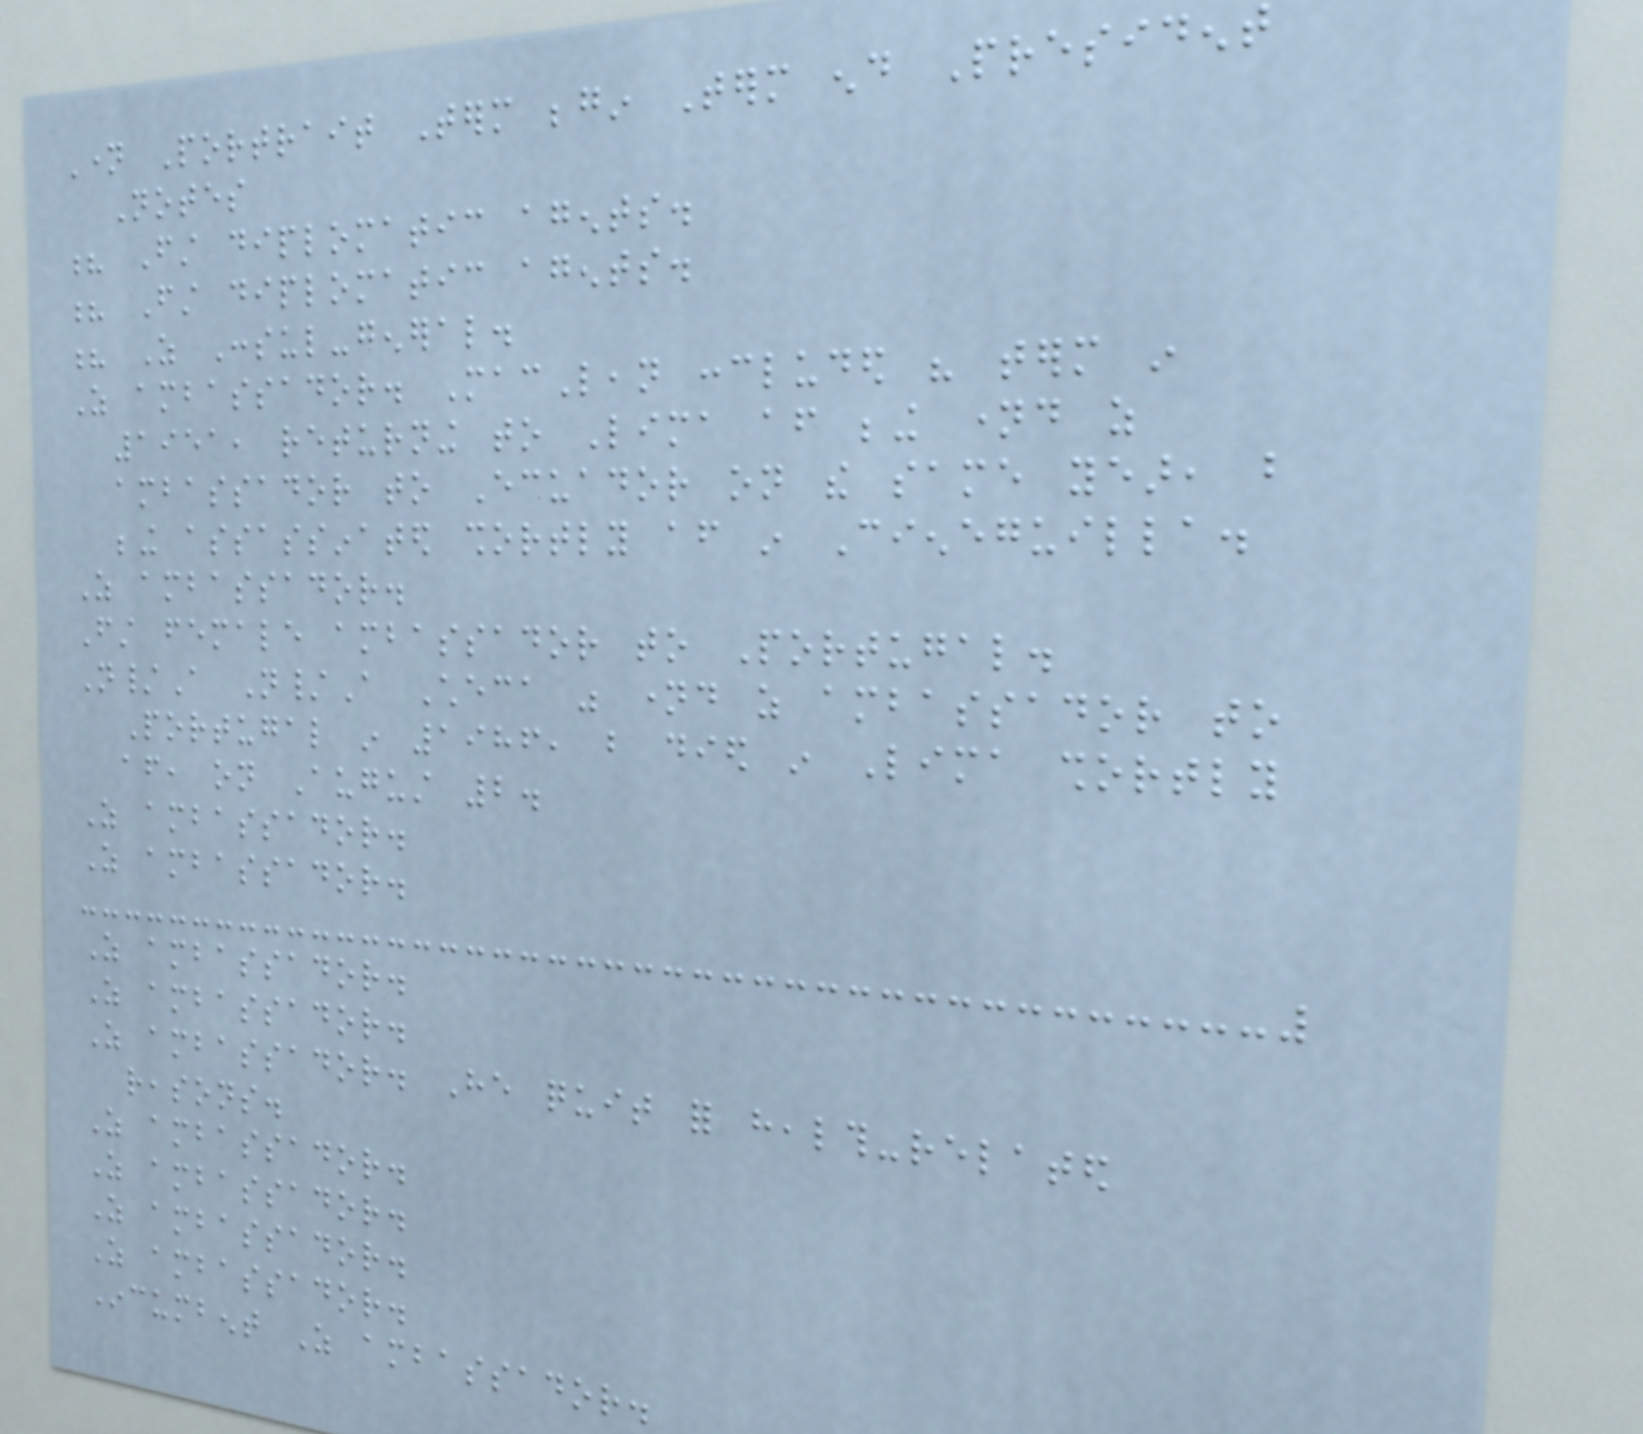Name Portrait Term begin Term end President
Notes
? First diplomatic agents.
? First diplomatic agents.
? As Consul-general.
As ambassador. MacLean concluded his term in
1951, returning to Lima after being named as
ambassador to Ecuador on the same year, but
being assassinated shortly after in Cieneguilla.
As ambassador.
First female ambassador to Portugal.
N/A N/A Checa was named as ambassador to
Portugal in 1986, but died in Lima shortly
after, on August 2.
As ambassador.
As ambassador.
As ambassador.
As ambassador.
As ambassador. He quit for health-related
reasons.
As ambassador.
As ambassador.
As ambassador.
As ambassador.
Incumbent As ambassador.
